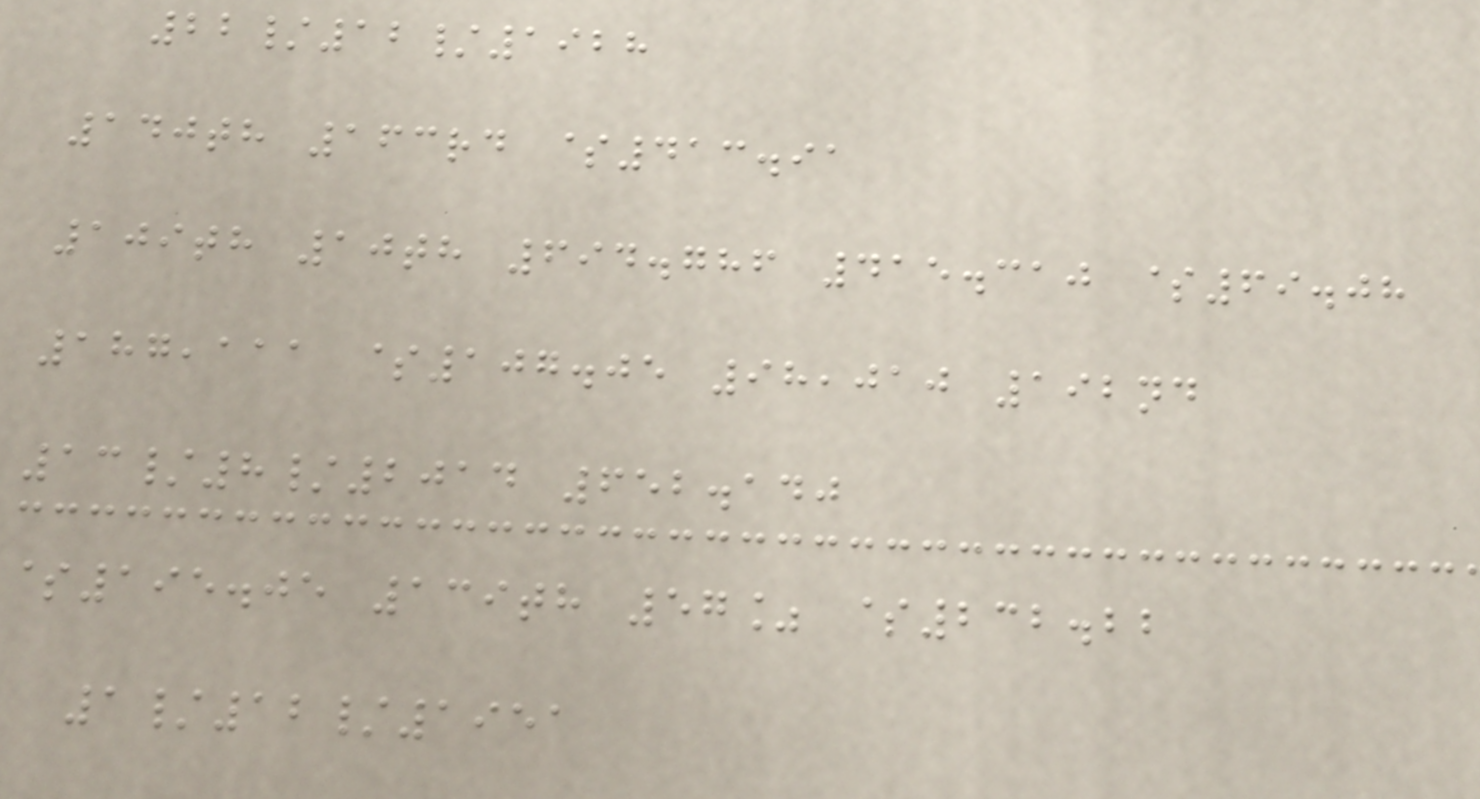22/12/1928
140th 163rd $413.91
109th 10th 694.786 415.310 $69.08
187,111 $107.05 98,010 192nd
13/8/2014 652.140
$195.05 139th 57% $232.22
1/12/1951
